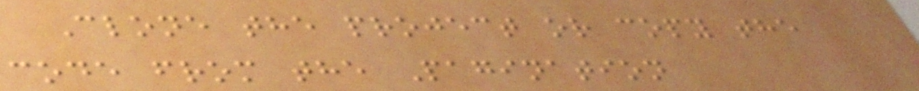Clone the project or copy the
code from the Pagination
